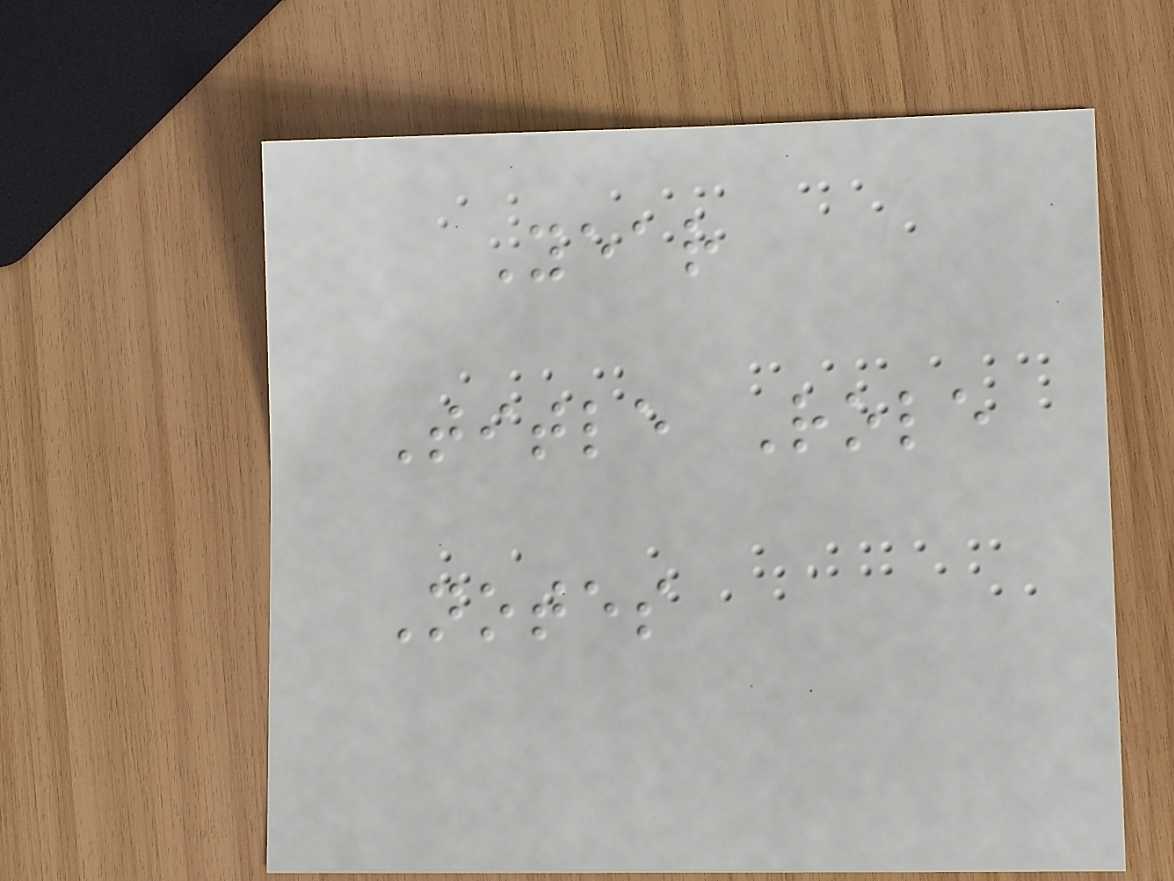Year
Title Role
Notes
